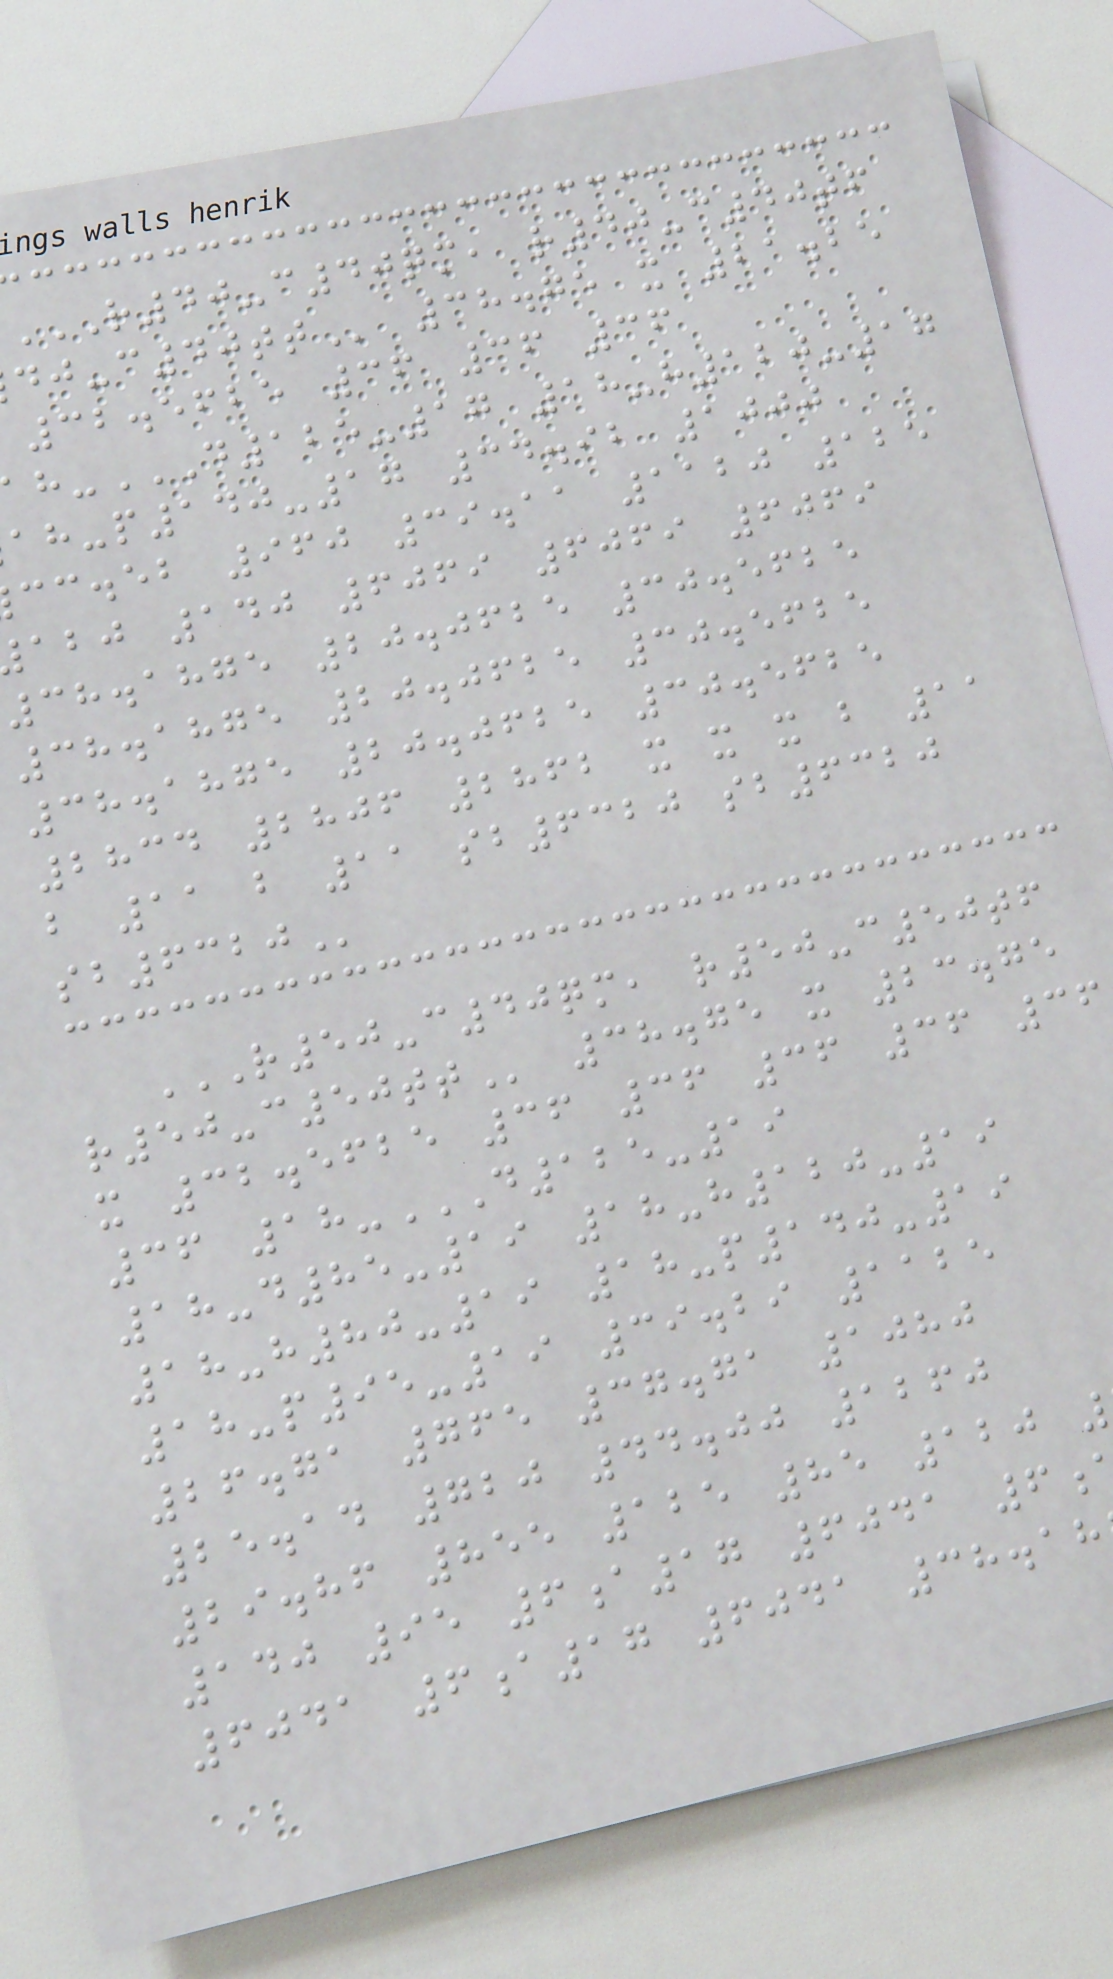R40-C40QM, R40-C40TF
38.75 x 21.25
32.5625 36 36 36
-p140-17 34.92 1000
cc.eb 960 39.11 1120 125
abj 140 6069 6069 6069
38.1875 20.0625 30.5625
38.1875 20.0625 30.5625
38.1875 20.0625 30.5625
2834 2806 2862 x x x b 11
b 11 b 11 sb6320 sb6320
R50-C40QM, R50-C50TF
38.75 x 23.75
x 32.5625 36 36 36 36 36
36 18-D125-19
18-d85-19 18-h120-19
18-h80-19 18-p140-19
18-p95-19 39.29 1125
26.71 765 37.71 1080
25.14 720 44.00 1260
29.86 855 125 85 120
140 95 6a17 6041 6
6041 6a17 6041 38.18
